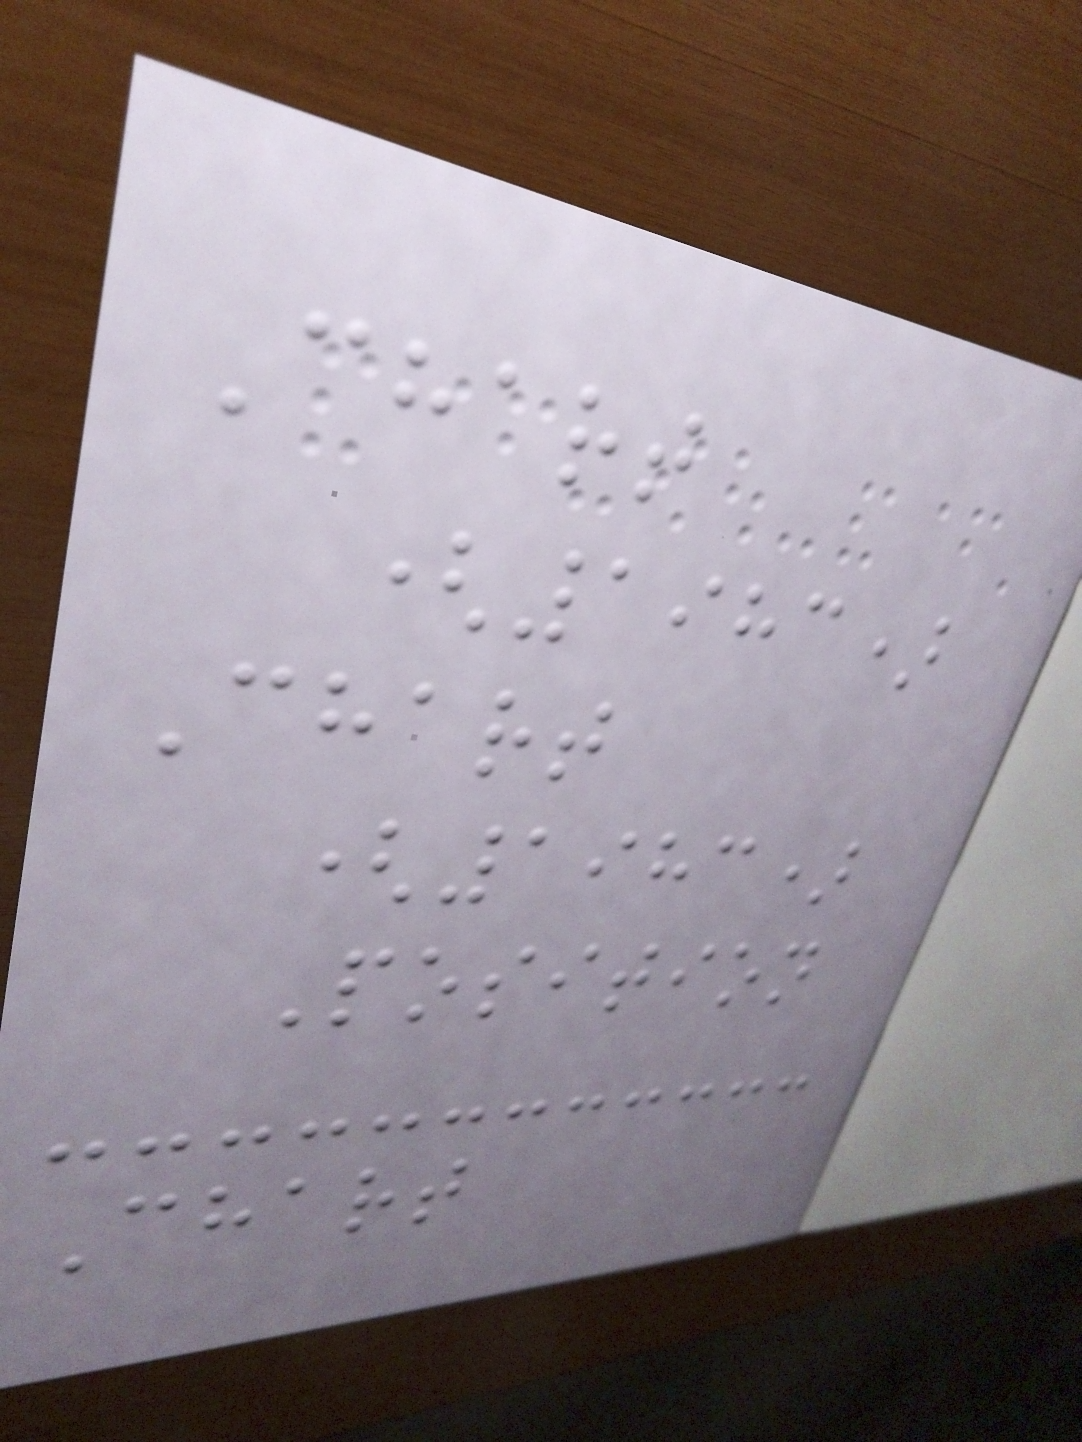Chart
(1983)
Chart
(1983)
Position
Chart
